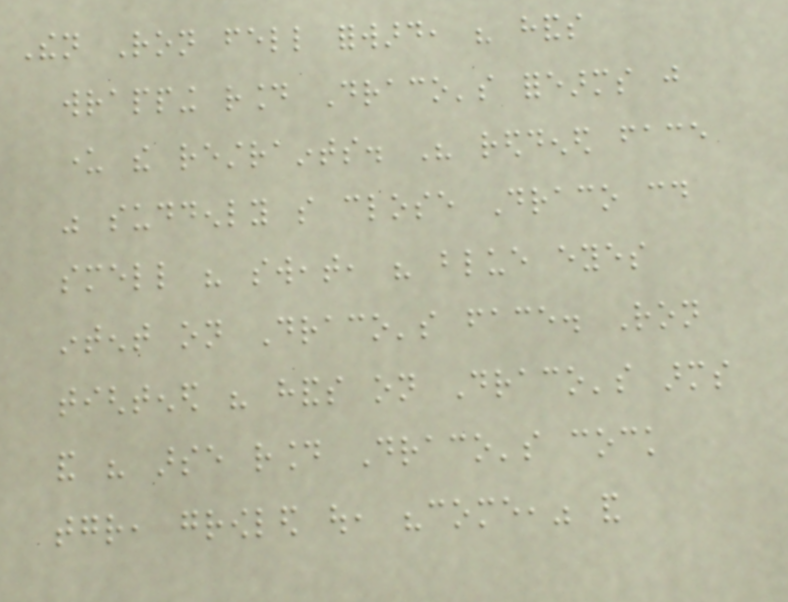Then Ron fell forward, his hands
wrapping round Draco's forearms just
under the restraints. His reddened face
was suddenly so close Draco could
smell his sweat, his blue eyes
intent on Draco's face. Ron
tightened his hands on Draco's arms
and his arse round Draco's cock
together, growled out, "come," and
